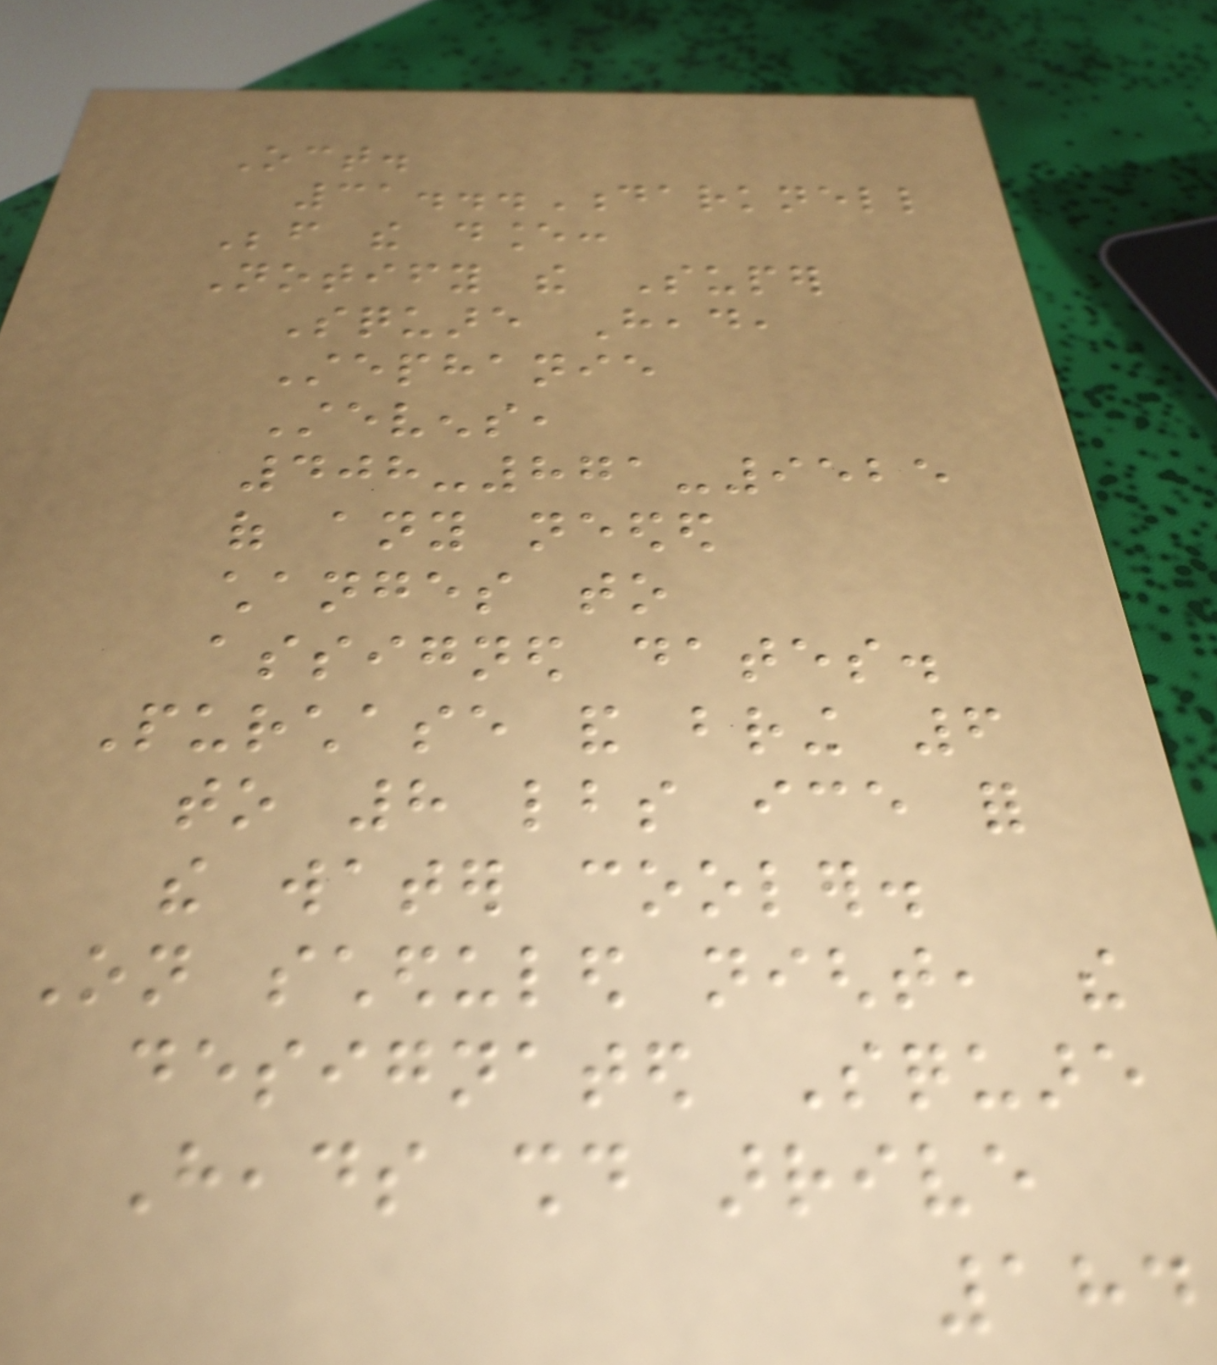Oct.
31...Darknell
Before the dance:
Notify the Super
Square Head,
Stephanie
Stevens,
408-871-9525
of any needed
changes to
assigned dates.
Purchase and bring 6
to 8 lbs ice for
the water cooler.
On scheduled night, the
designated Square
Heads should arrive
184
